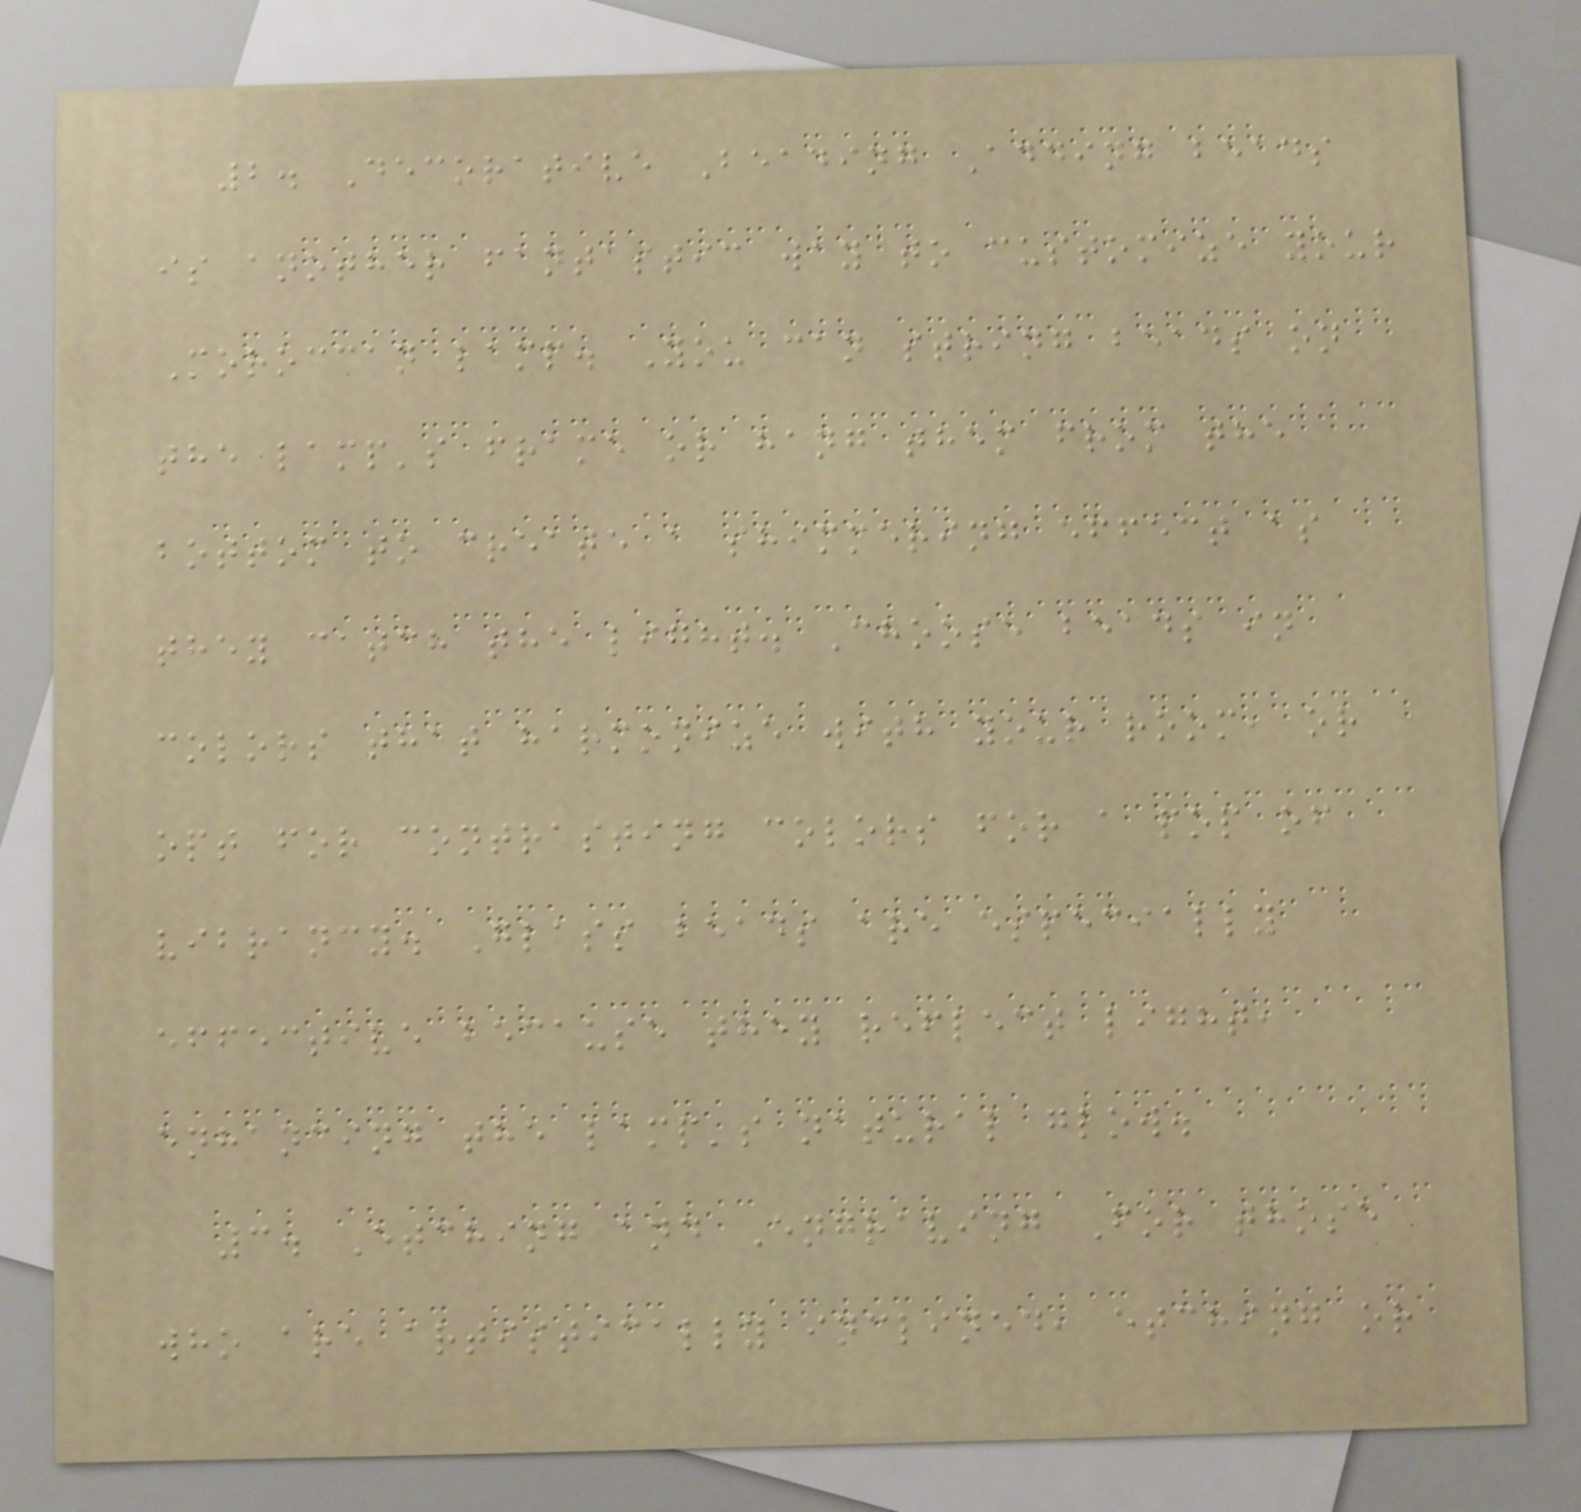2. Decorative Beading Adding beads
is another fantastic way to customize your
Moroccan lamp. You can string beads on
the lamp's frame or hang them from the
bottom to create a shimmering effect as
they catch the light. Choose beads in
colors that harmonize with your room, or
opt for contrasting colors for a pop of
vibrancy. Glass beads are especially
effective because they reflect light,
enhancing the lamp's natural glow.
3. Etching and Engraving For those
who are artistically inclined, etching or
